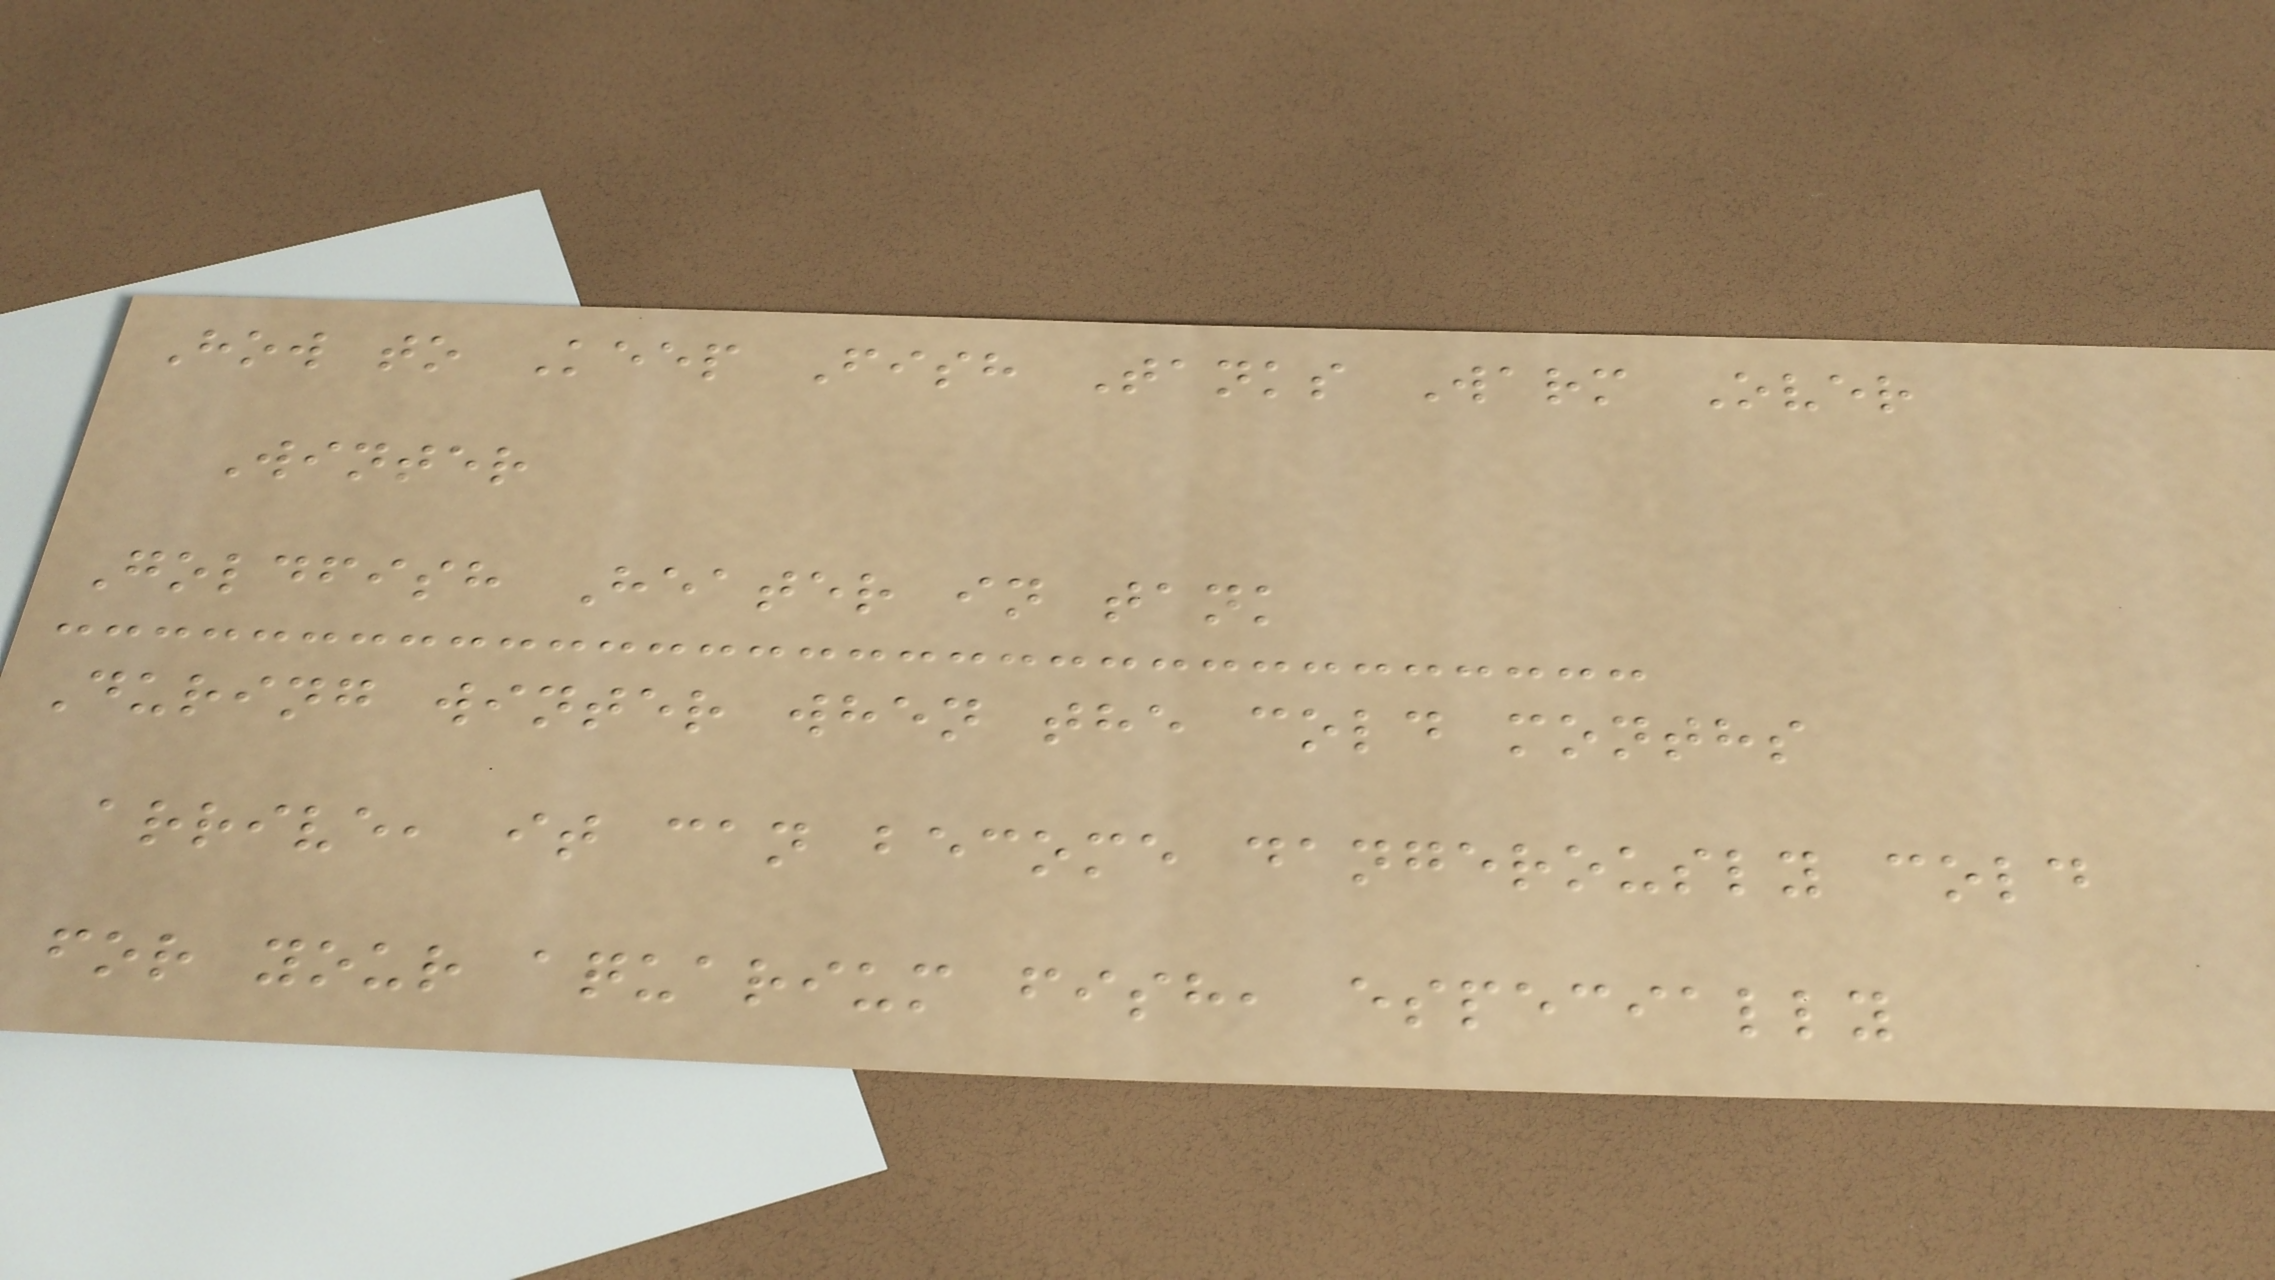How to Keep Fish Tanks Warm Over
Winter
Goldfish Heater in tank
During winter when the cold months
arrive, it can become dangerously cold
for your aquarium fish, especially
